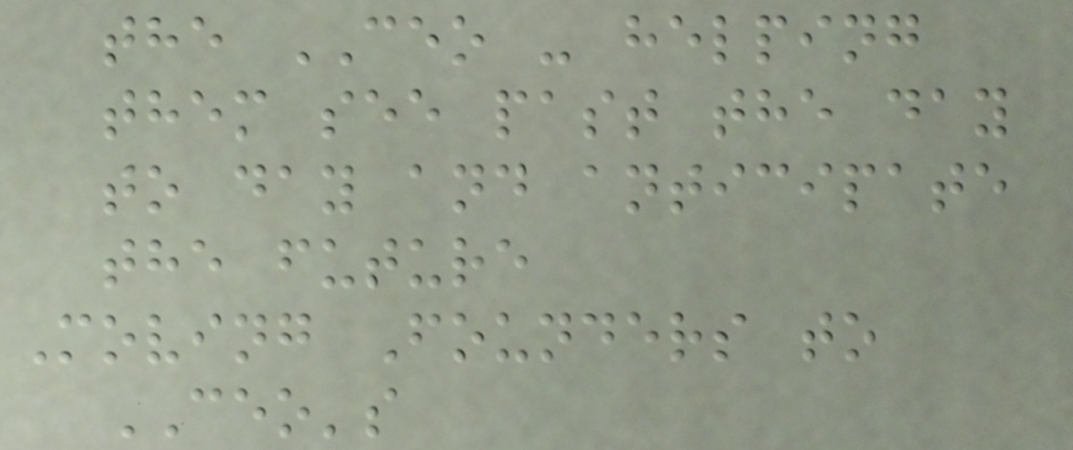the CEO - helping
them see past the day
to day and anticipate
the future
Moving Founders to
CEO's
